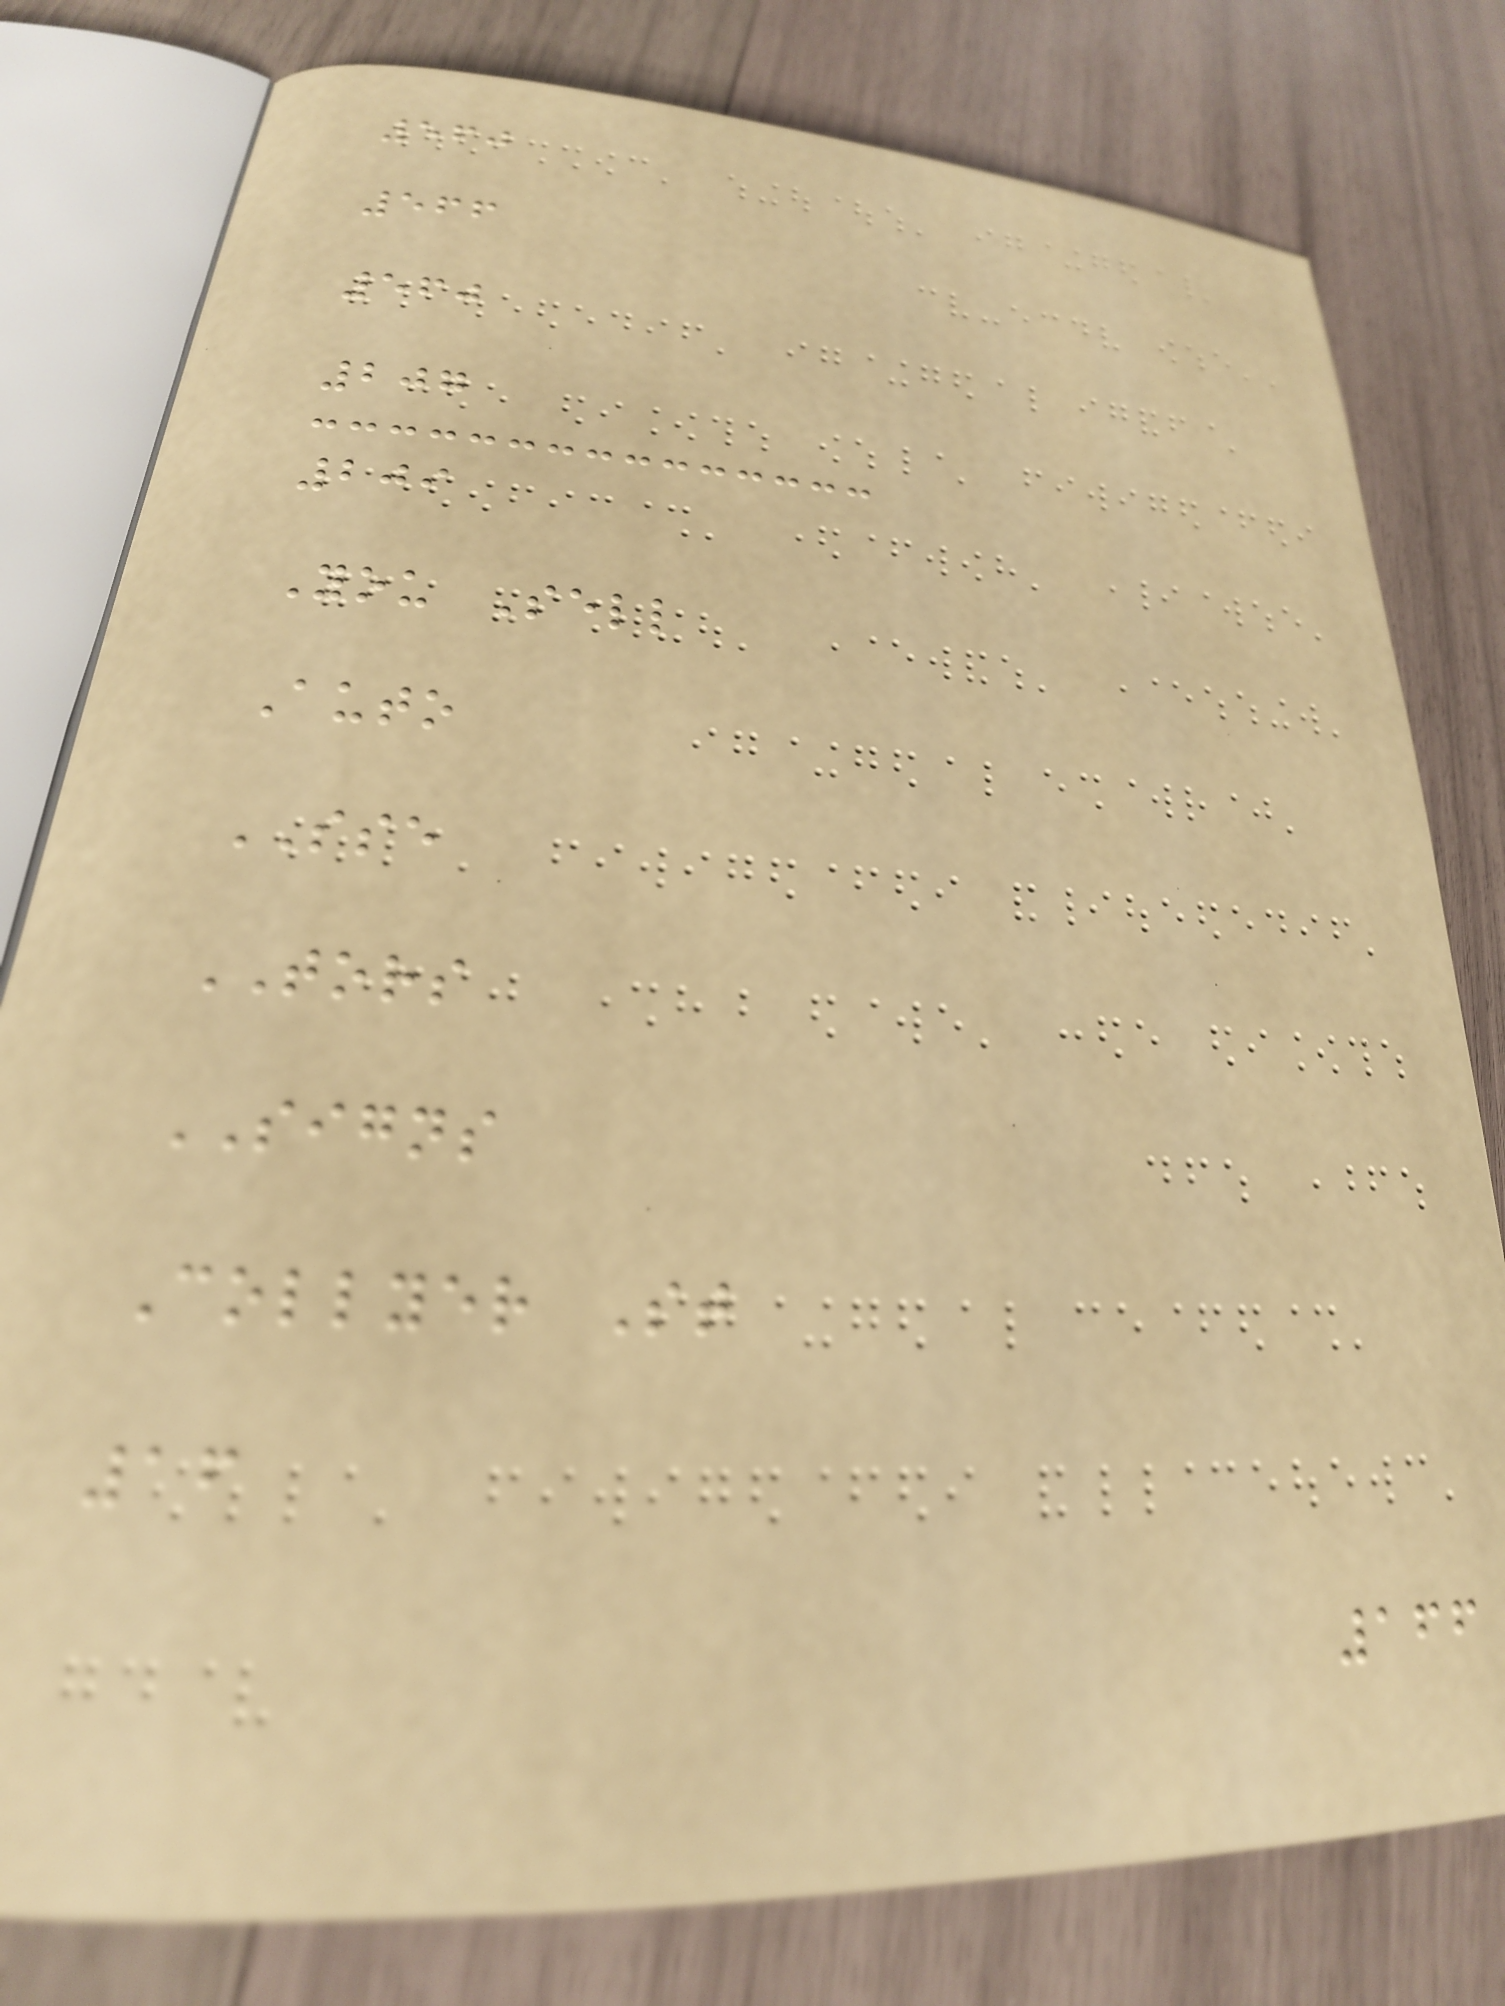560
566
560
207
209
You Sell
Auto
SSE
TORS
SIGNS
Collyer St
16
166
